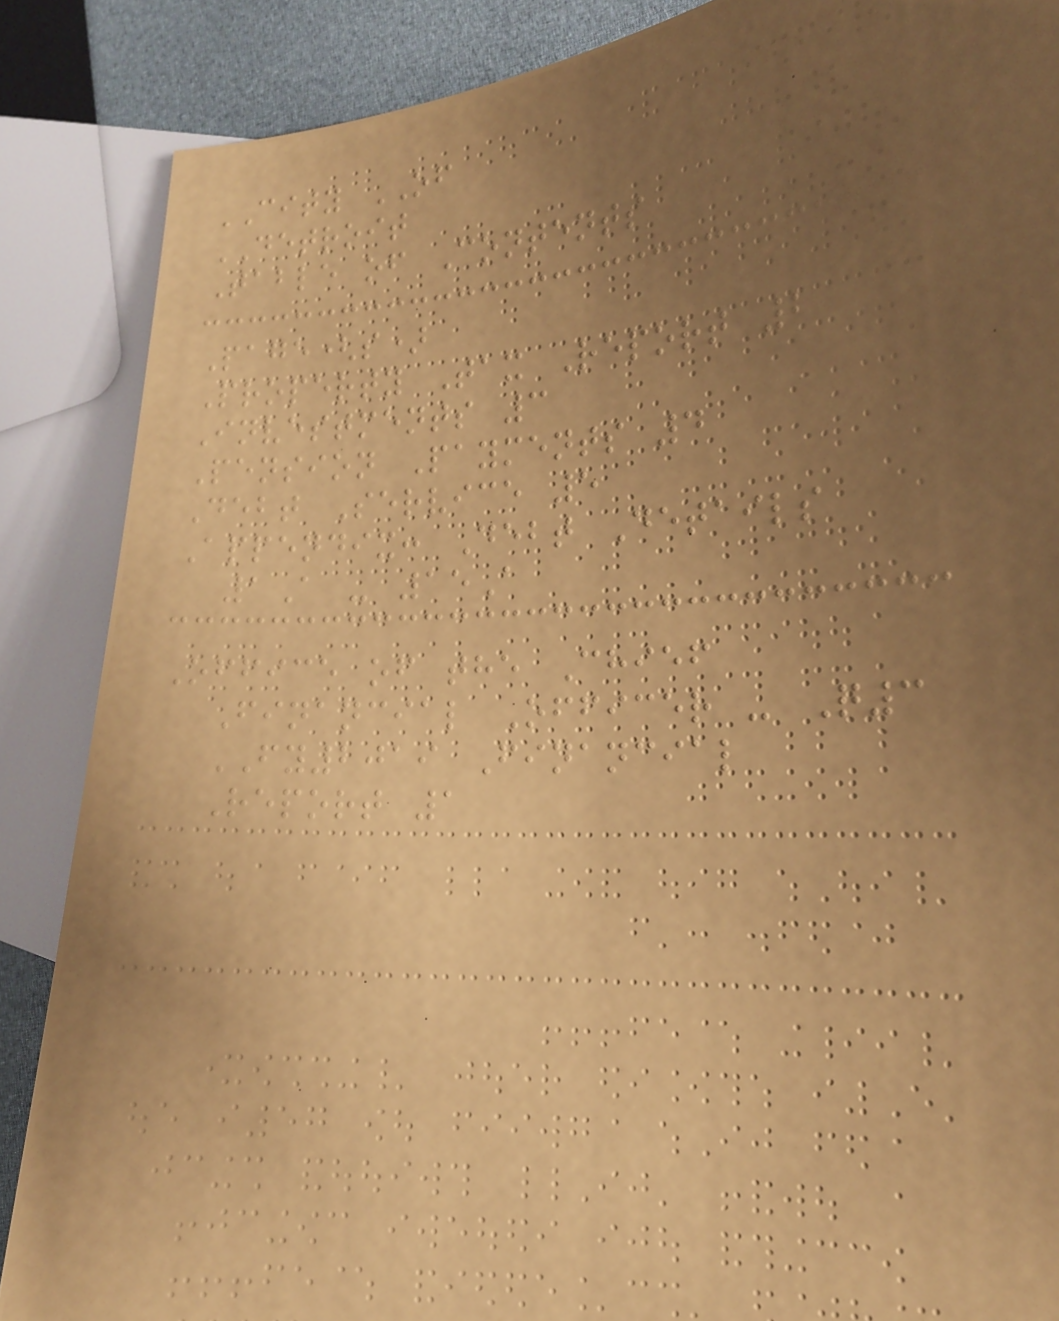CITY OF
DETROIT
Table of Contents
Page(s)
Property Tax Report 2
Investments 3
Pension Payments 4
Debt Service 5
Appendix: Debt Details
1A - 15A
Office of the Chief
Financial Officer - Q3
FY2019 Financial
Report 1
